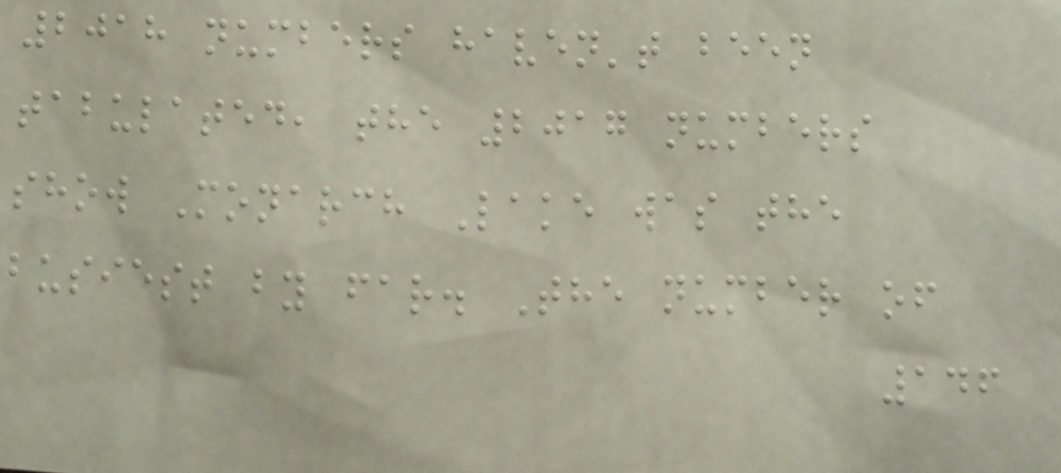2018 numbers haven't been
tabulated, the 2017 numbers
show Monarch Lake was the
busiest by far. The number of
146
